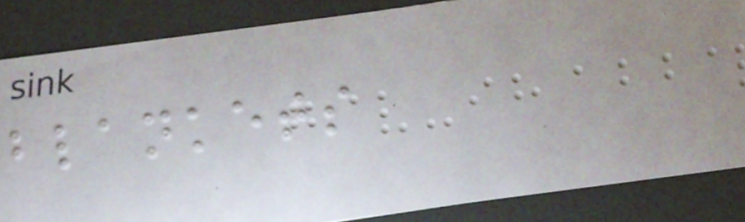blankets
